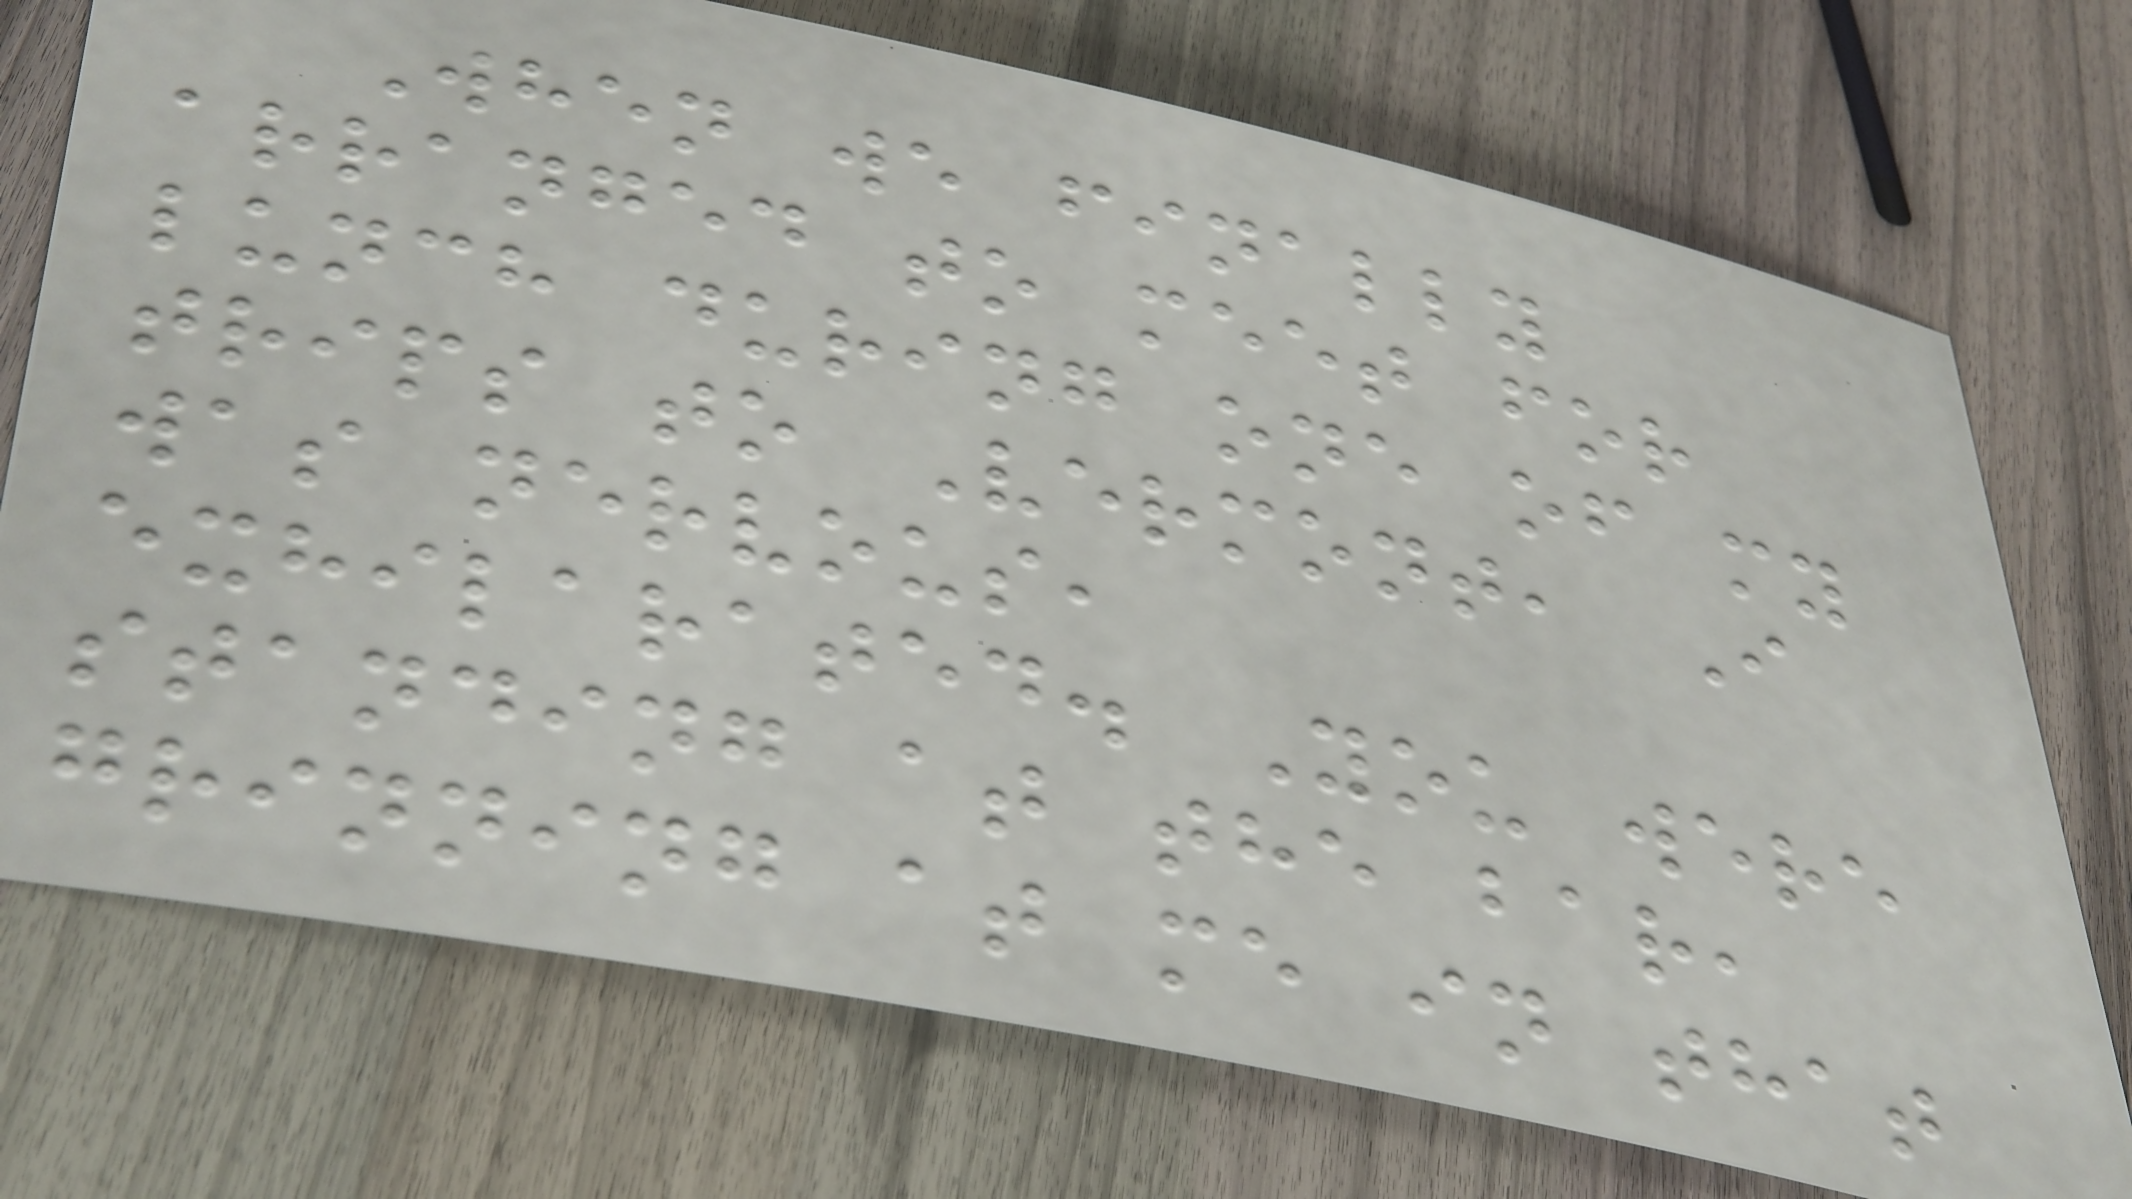When we finally
arranged to meet for
lunch during one of my
trips to Vermont, I
was nervous,
exhilarated. You were
standing at the bar,
grinning at me in that
